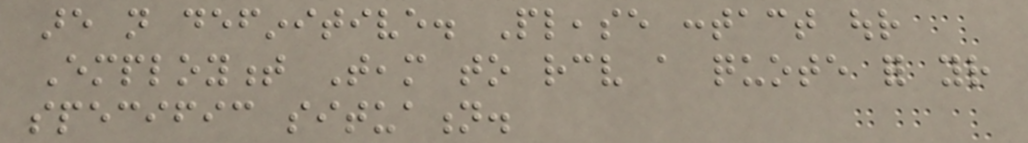are not definitive. Please contact our
Employment Team to receive a quote for your
specific situation.
